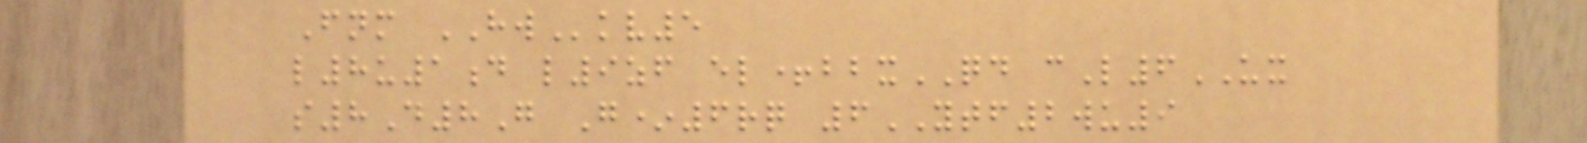Fnm HWkv5
l8u1d l9zf el+bbxQD cL6UX
s8D8G G*6rq 6YTF2wu9
